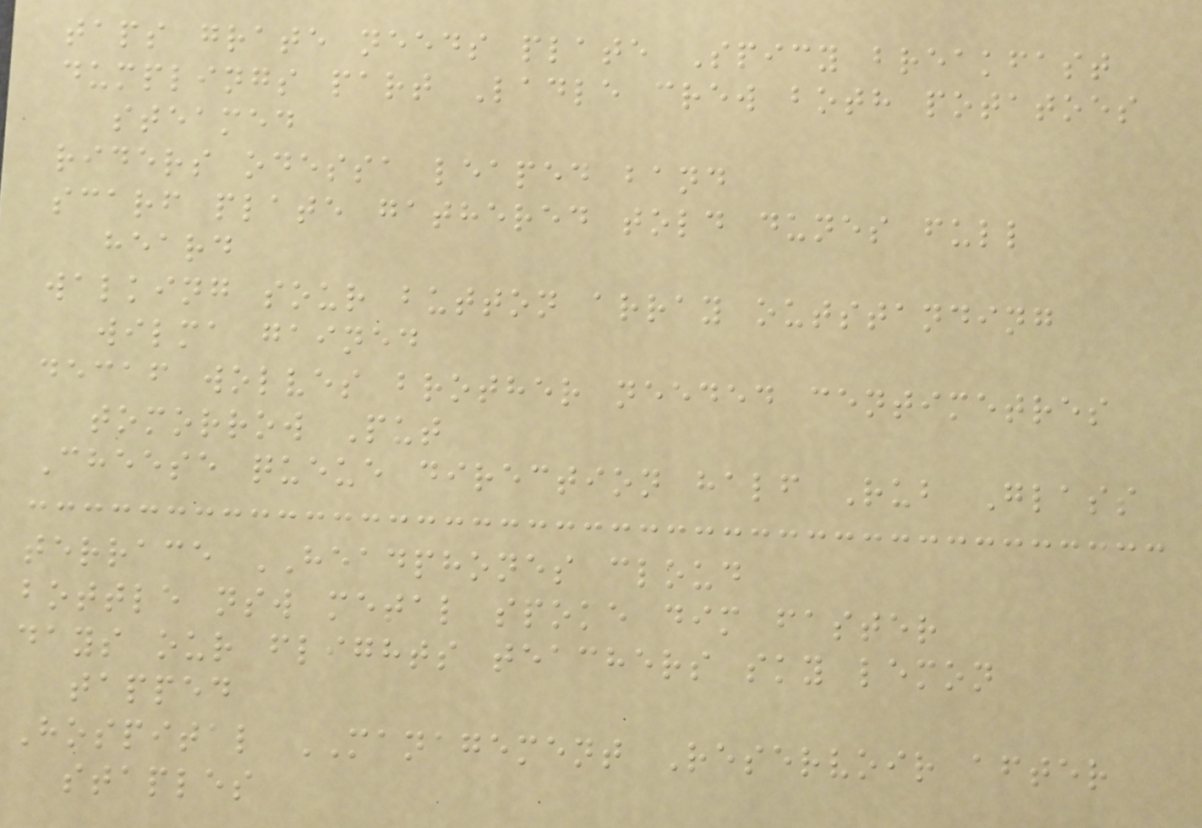taps grate needs plate Spicy breakfast
dumplings part Ladle crew both potatoes
steamed
riders odessa leaped band
scarf plate gathered told dunes full
heard
walking sour button array outstanding
wilma gained
decaf wolves brother needed centimetres
tomorrow Put
Cheese queue direction half Rub Glass
terrace HEADPHONES cloud
bottle nsw metal spoke dim faster
days our flights teachers sky lemon
tapped
Hospital MANAGEMENT Reservoir after
staples
